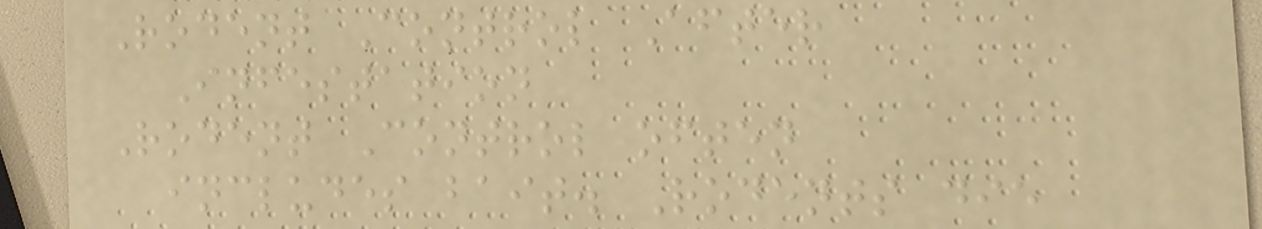Rodent Control After
Infestation
Rodent Control often
includes bait. Rodents die
